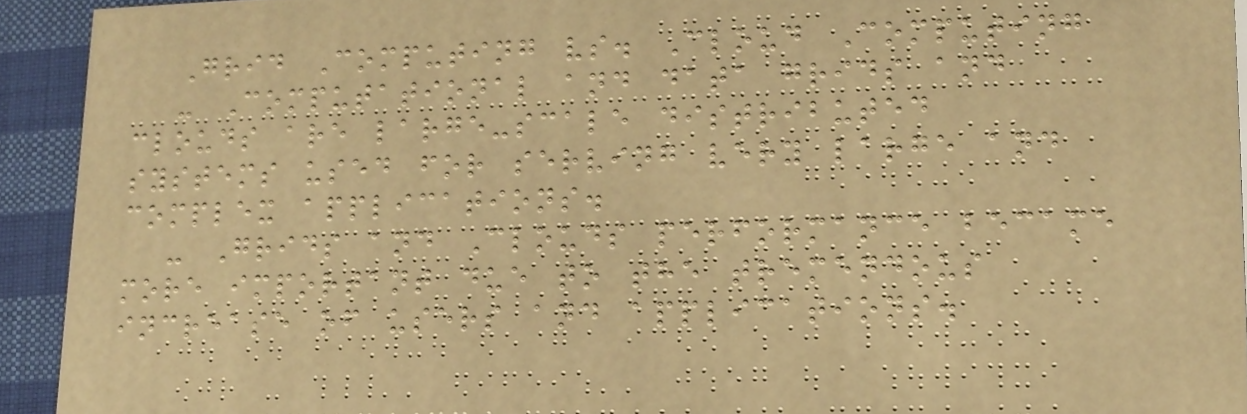Grid Computing vs. Cloud Computing
- Computational and data grids and
clouds are large-scale distributed
systems used for serving very large and
complex applications.
- Grids and Clouds performance became
more important due to the tremendous
increase of users and applications.
